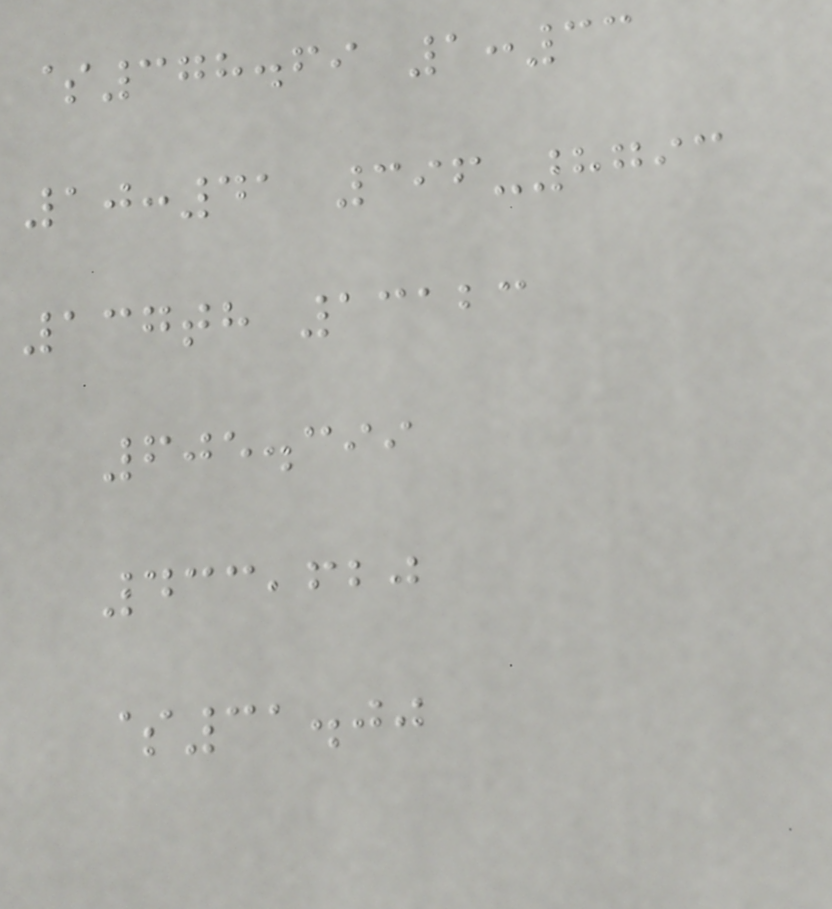$378.69 1:33
10:41 396-8793
137th 13123
605.399
433,620
$31.00
